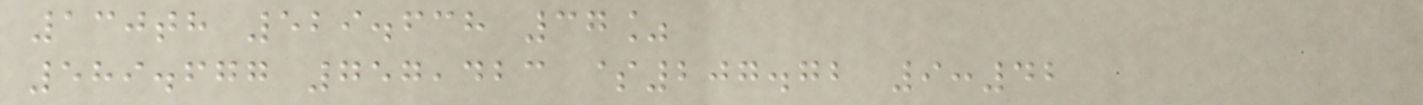130th 529.638 37%
589.677 757,423 $207.72 9:42
